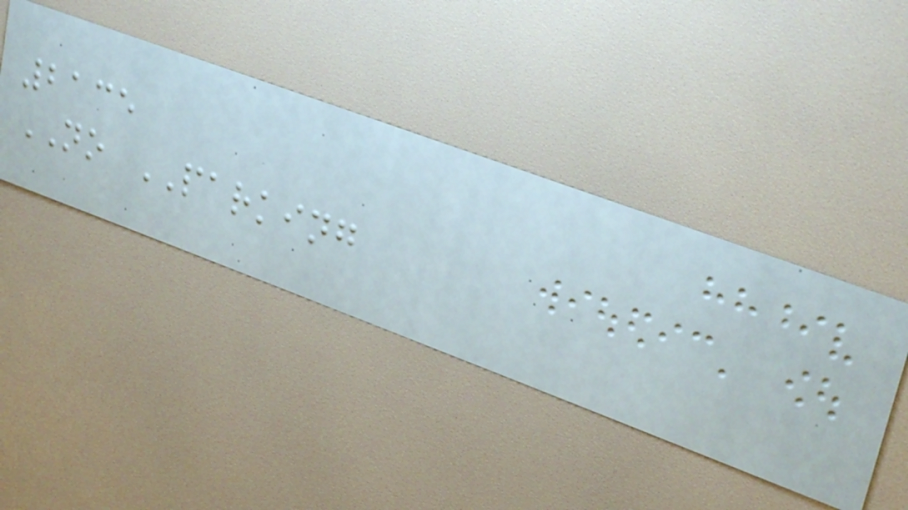2135
NO PARKING
